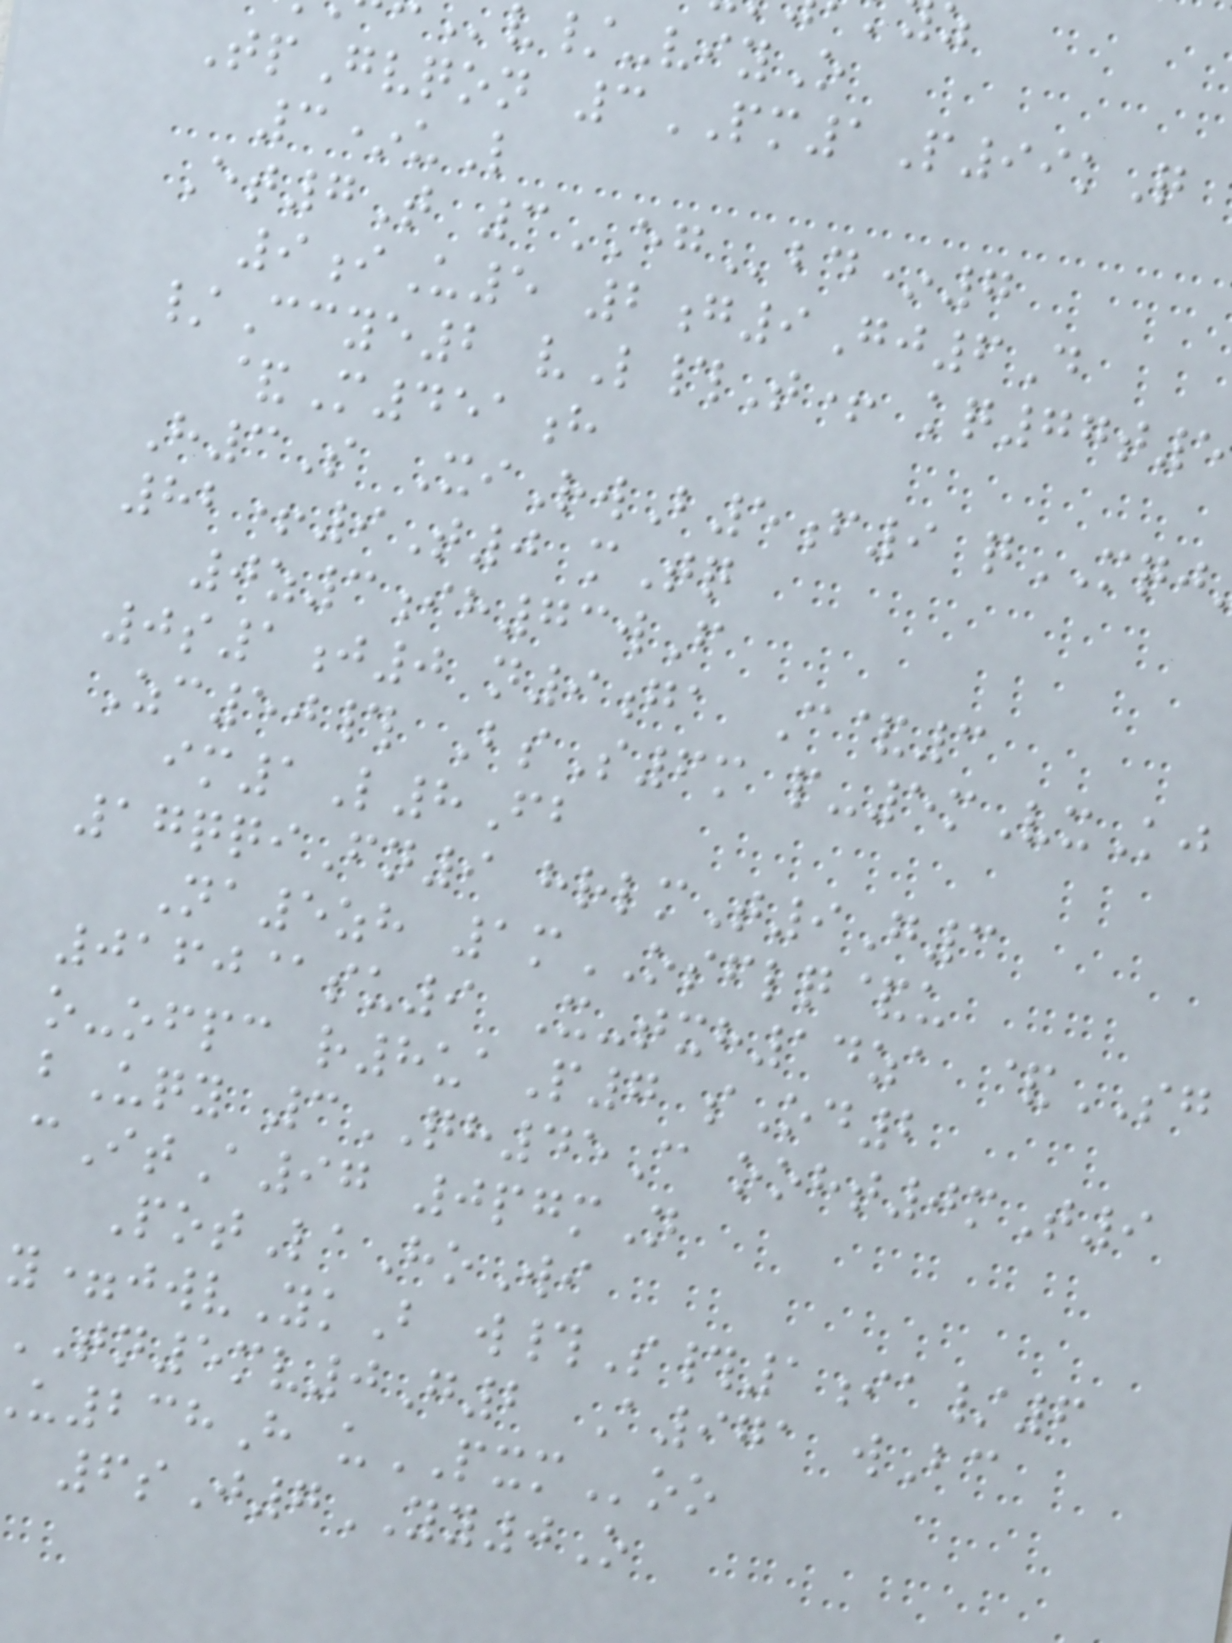v/-viyO
TpGvqon 3PM1P99kQ
3*uL
Et7T 3EGbd*7
9iU5 2g9Gj6D
/Ccye2 vL#T+ kq77t5
&M451h
H3S XiRwB5f9 qMQJ
82+9T0 mTq
0z3ih73wF
0s1j0 n9ga C&3
Zc50# BsS6m p-5mVxKj
im1L8Fb
17qqiFn9 hrlmT9G3
Na5zh 1mOSFLQ&u
0160@su9 X-txh14za &SG
o-ofpc r8uaP7 sOd2
bUqy 3QH45C ooht0mT9
cItA97 0pgmN
PotLaHoWi
y=jwvYkB w#S#1ia/6
5mv0G2 A971 wBc
238H uPXMoo
6sJ7YY0O
